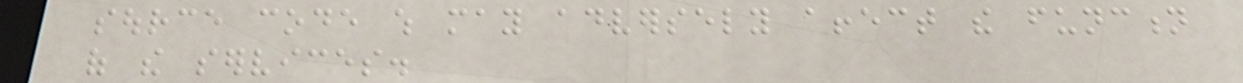source code which may adversely affect the function
of the services.
